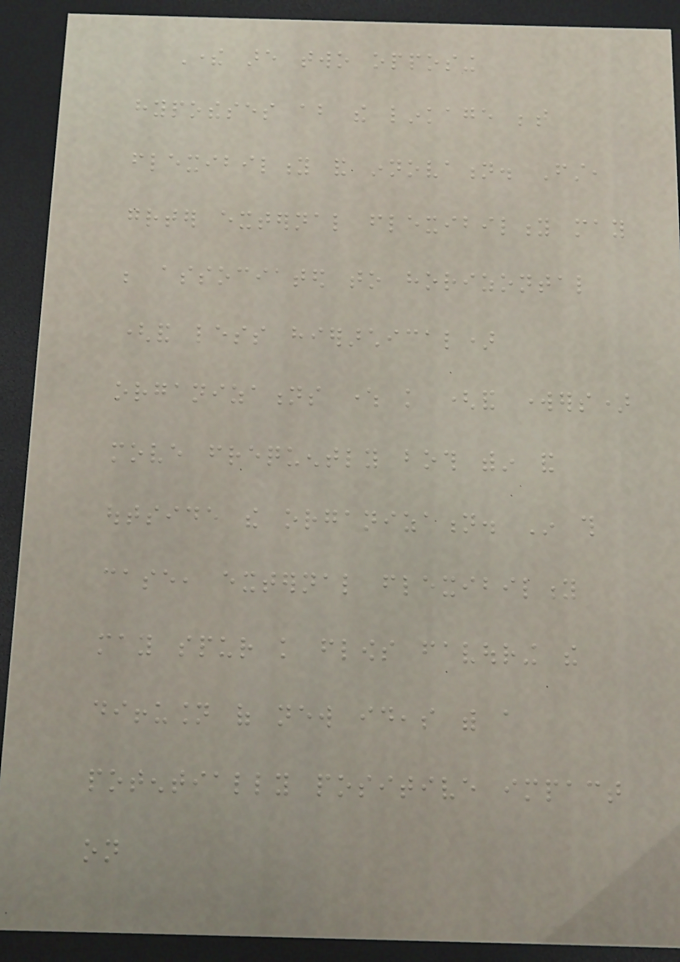There are two opposing
hypotheses about the linkage between
flexibility and innovation. First,
greater external flexibility may
be associated to horizontal
(and less hierarchical)
organizations where knowledge (and workers)
move frequently both within and
outside the organization. In this
case, external flexibility
may spur knowledge flows favouring the
diffusion of new ideas with a
potentially positive impact
on
